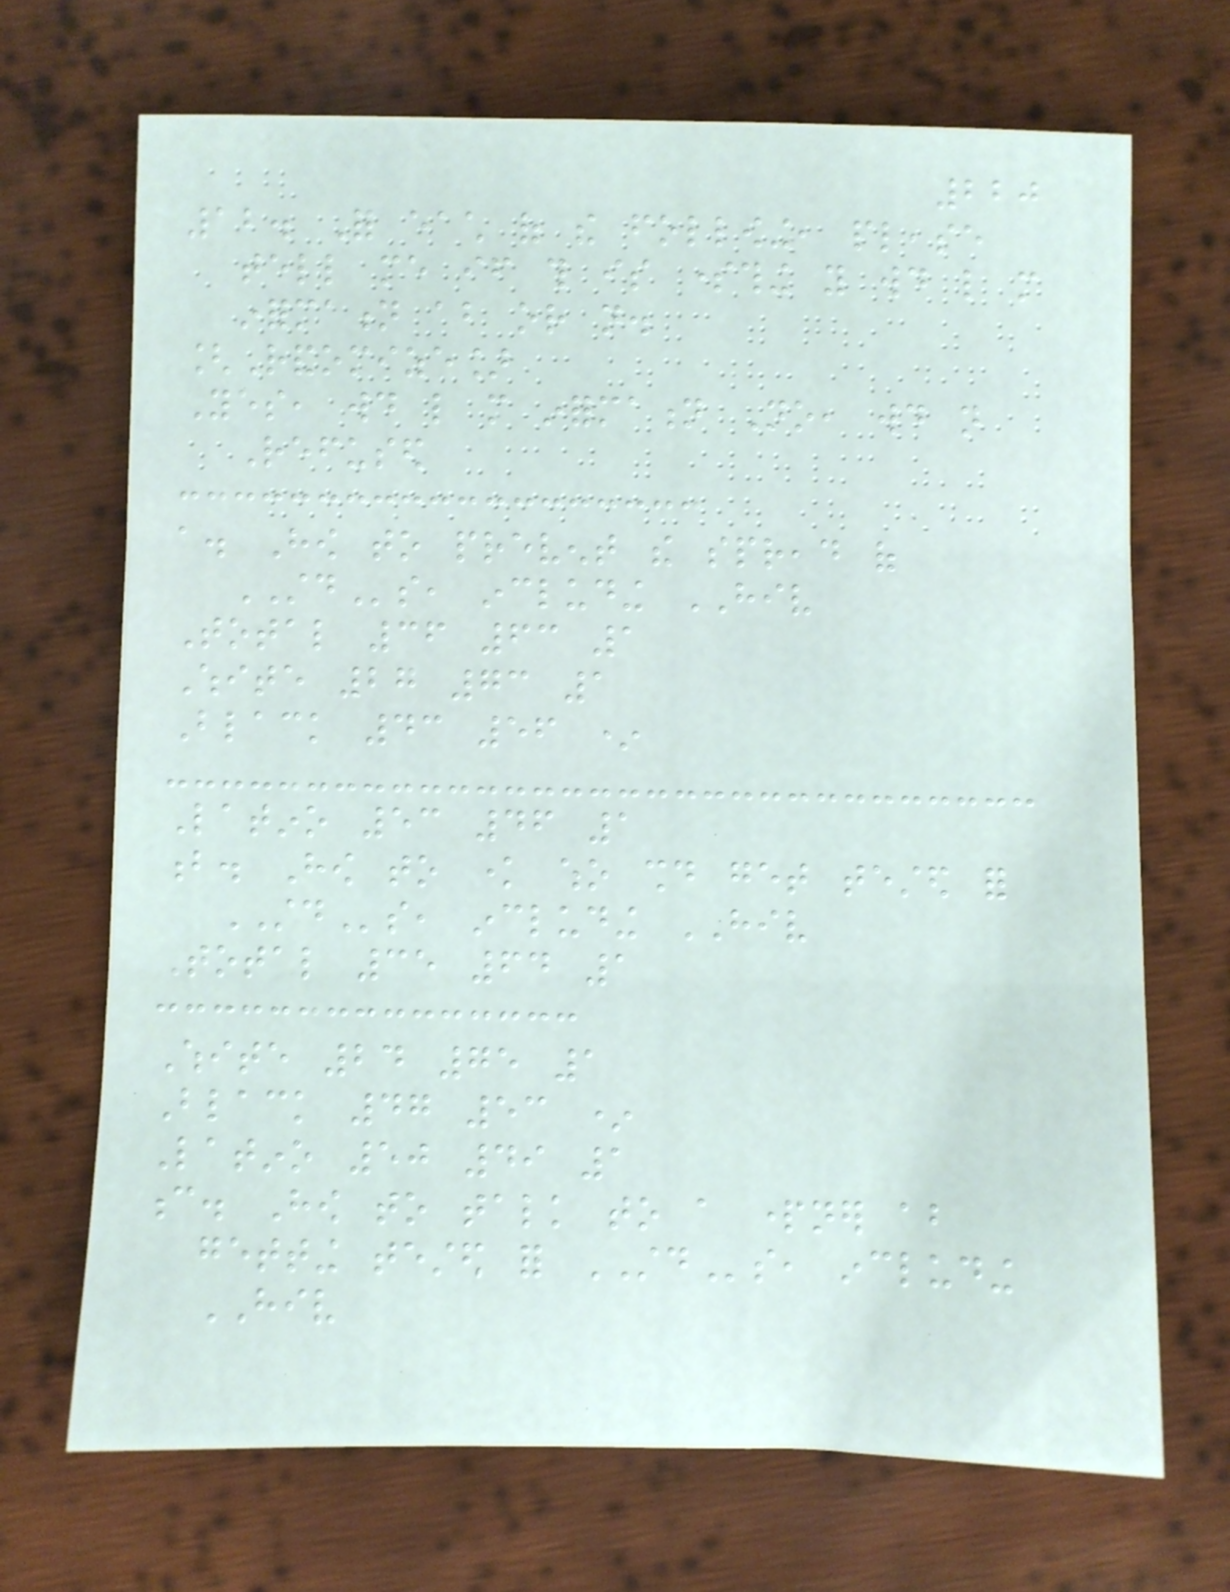220
12. For each of the following, please
tell me if this is something you would like more
information about or not.
[Randomize]
Yes, would like more information No, would not
Refused
a. How to prevent the spread of
STDs, including HIV
Total 36 63 1
White 27 73 1
Black 43 56 *
Latino 53 46 1
b. How to know who should get tested for
STDs, including HIV
Total 35 64 1
White 24 75 1
Black 47 53 *
Latino 50 49 1
c. How to talk to a partner about
getting tested for STDs, including
HIV
